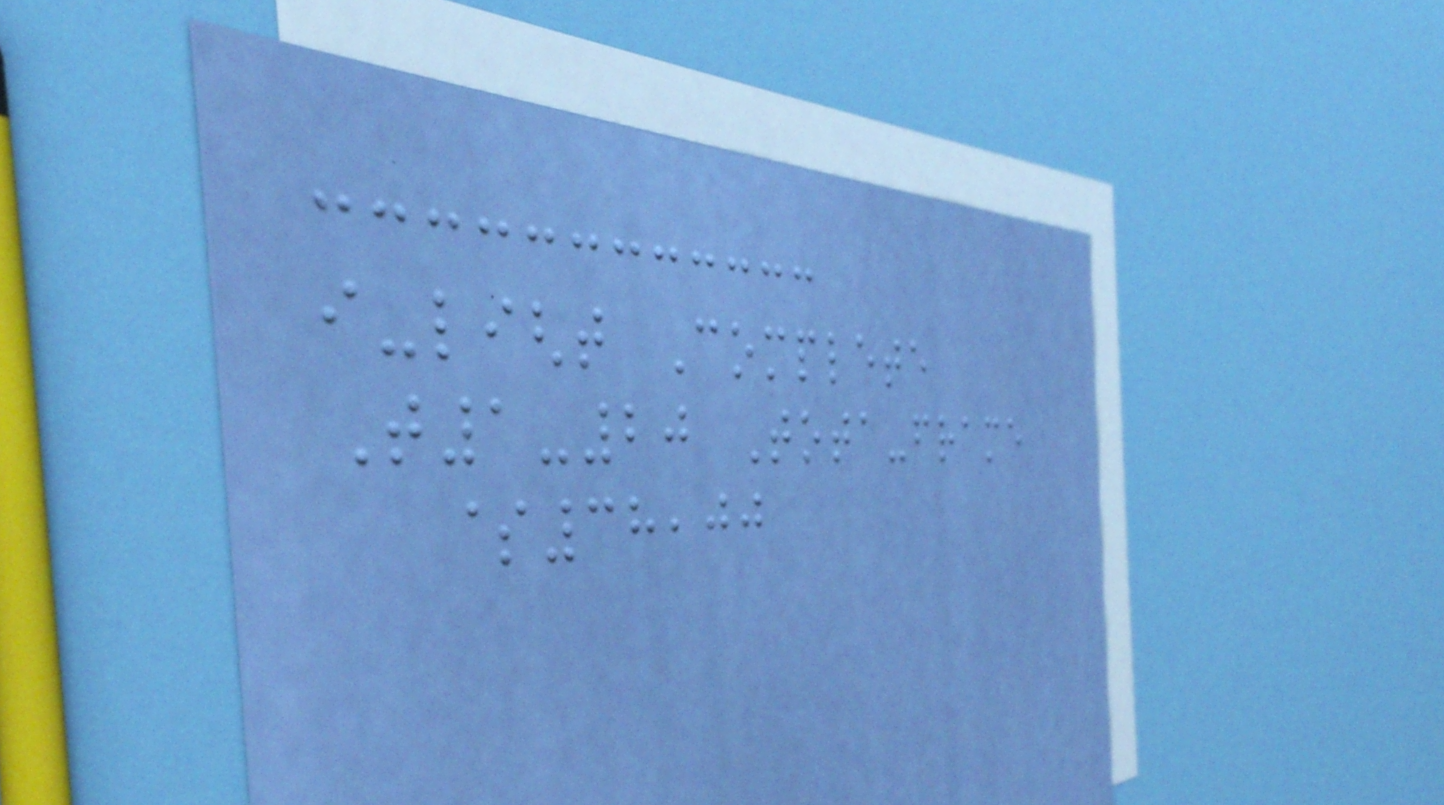i-light Complete
T1-20 Tota-frame
$38,00
